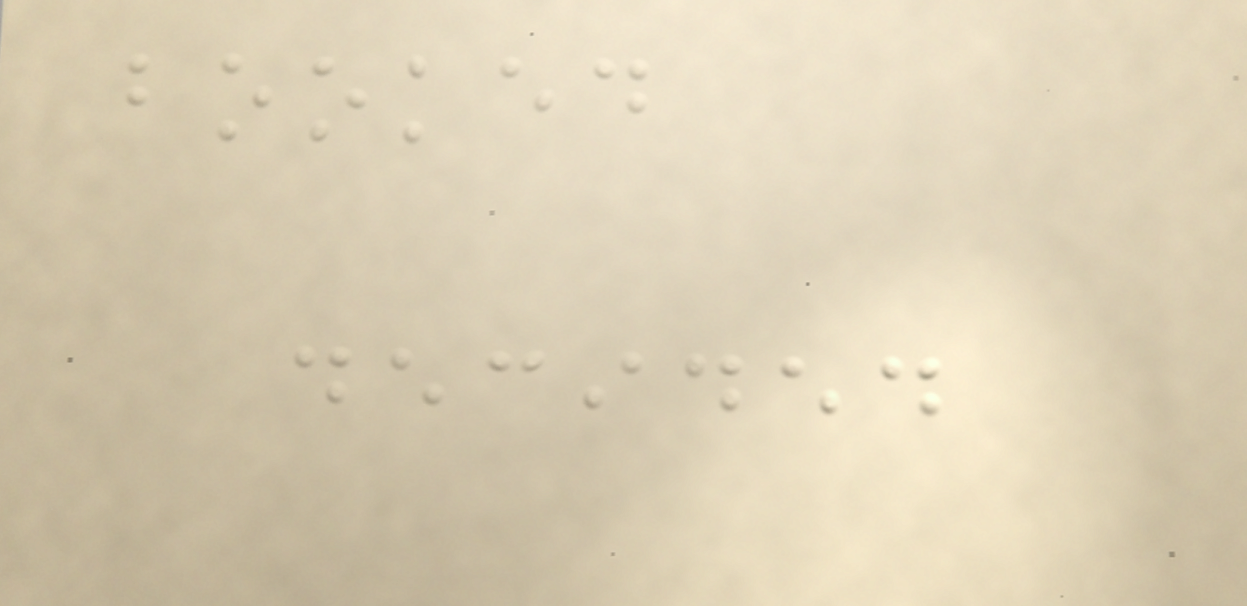booked
decided
